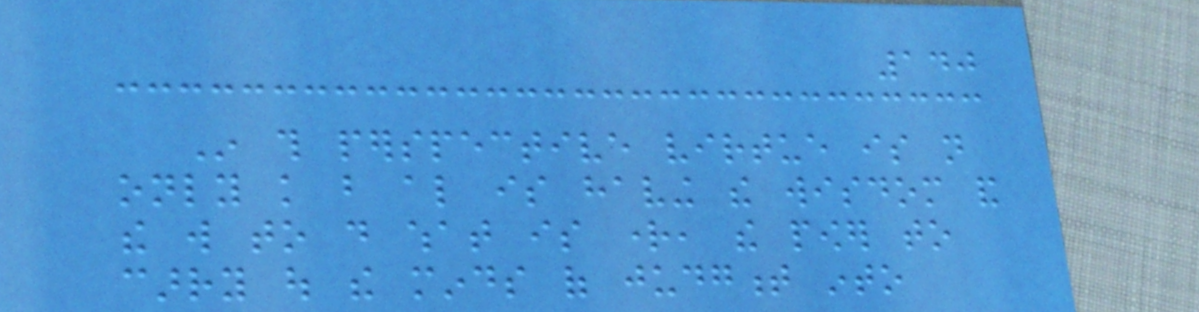140
In this perspective virtue is not
only knowledge but also is having the wisdom and
the will to do what is right, the power to
carry out the minds of judgment into
